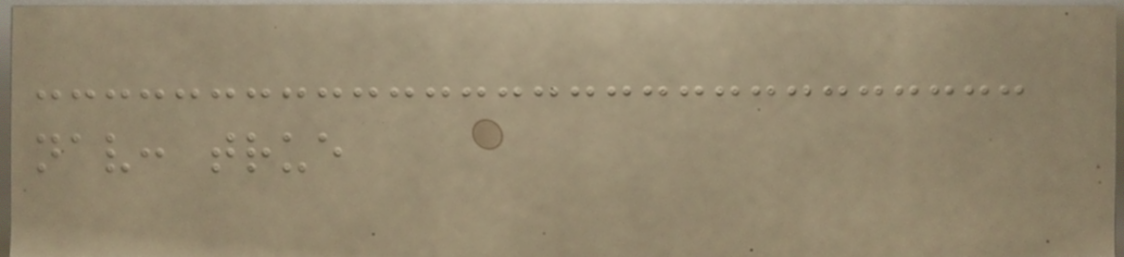nav: true
